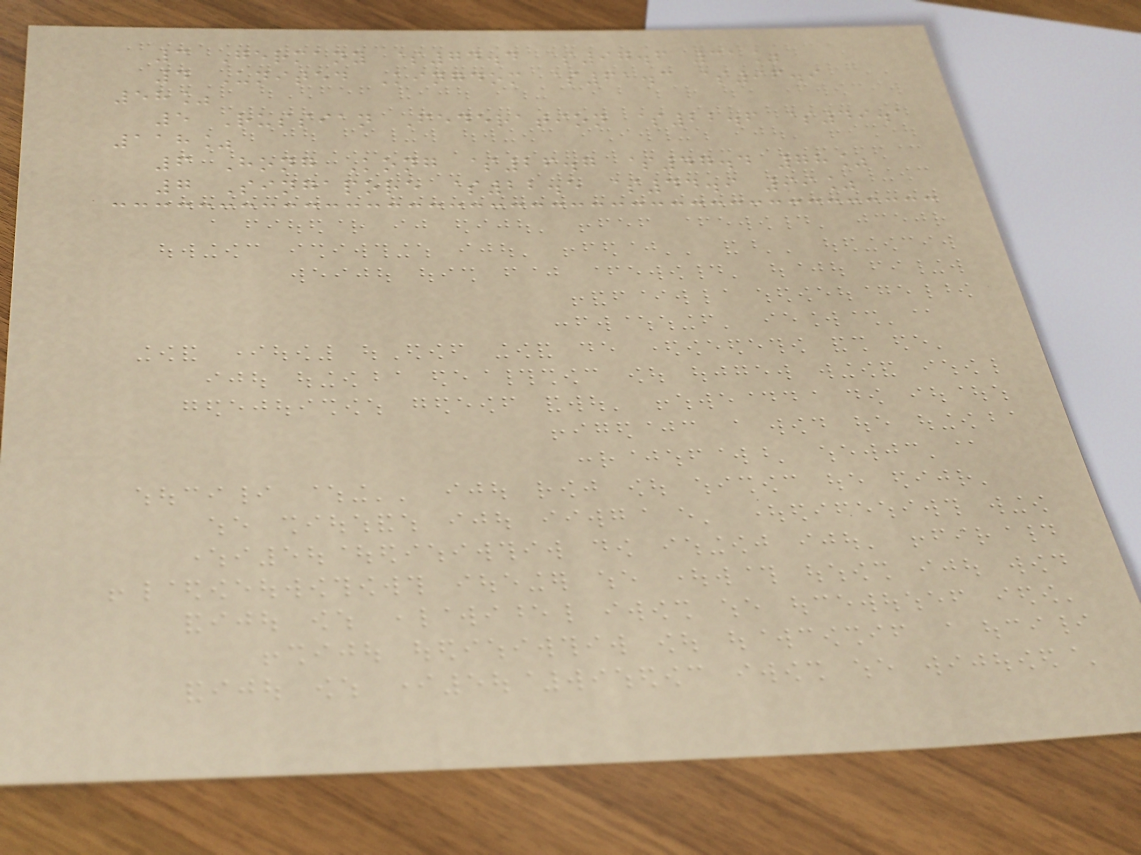3 Germany $74.4 $97.6 31%
4 United Kingdom $61.3 $96.9
58%
5 Russian Federation $22.6 $49.1
118%
6 Hong Kong $26.7 $47.4 78%
7 Singapore $22.5 $44.9 99%
